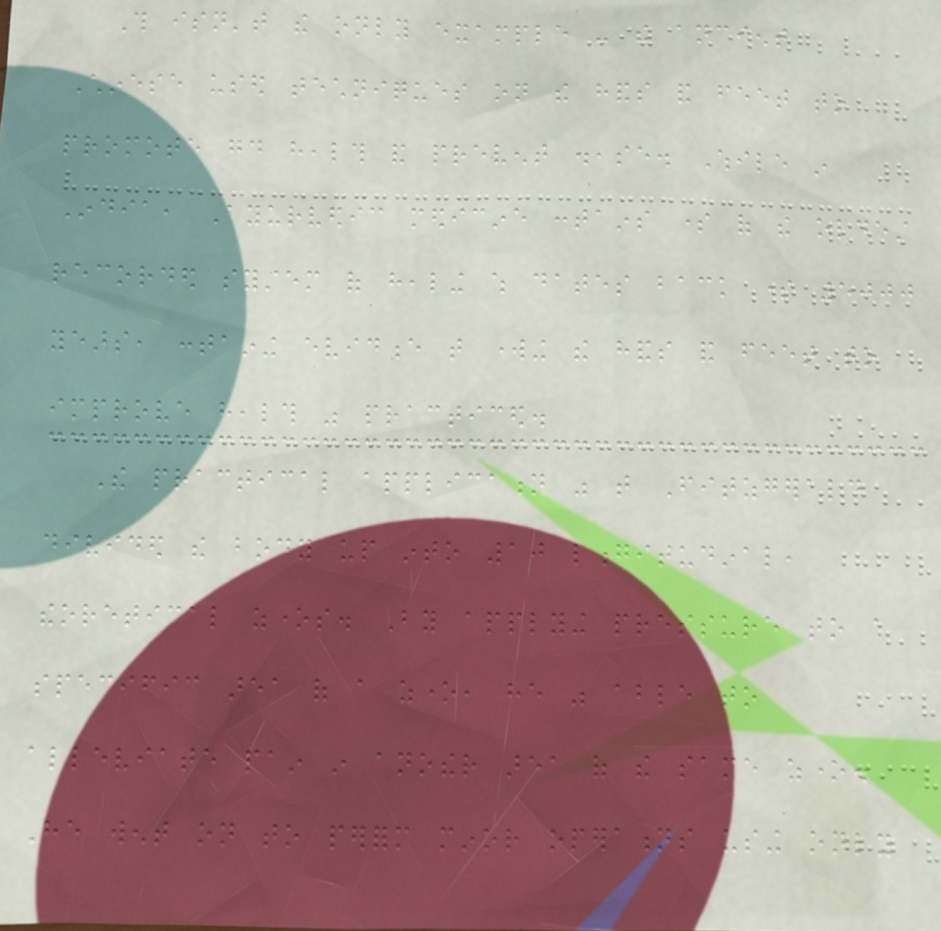This isn't the only example - the ancient
Chinese used techniques on the hands and feet to
promote good health and prevent disease. While in
India, Ayurvedic medicine contains some of the oldest
recorded system of healing which dates back some 5000
years, containing evidence that working the hands and feet to
improve health was practiced.
The practical application was that Fitzgerald
divided the body up into 10 longitudinal,
theoretical zones. By applying pressure to a
specific area of a zone, he was able to
alleviate pain in another area of the same zone.
He went on to perform minor operations using only
